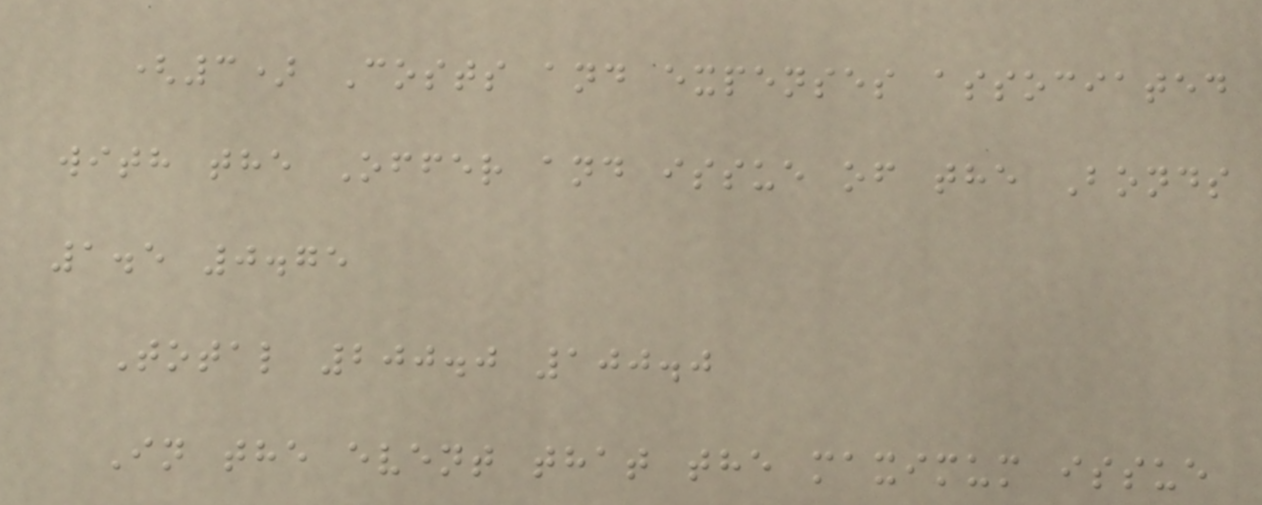(3) Costs and expenses associated
with the Offer and issue of the Bonds
1.5 0.75
Total 200.0 100.0
In the event that the maximum issue
